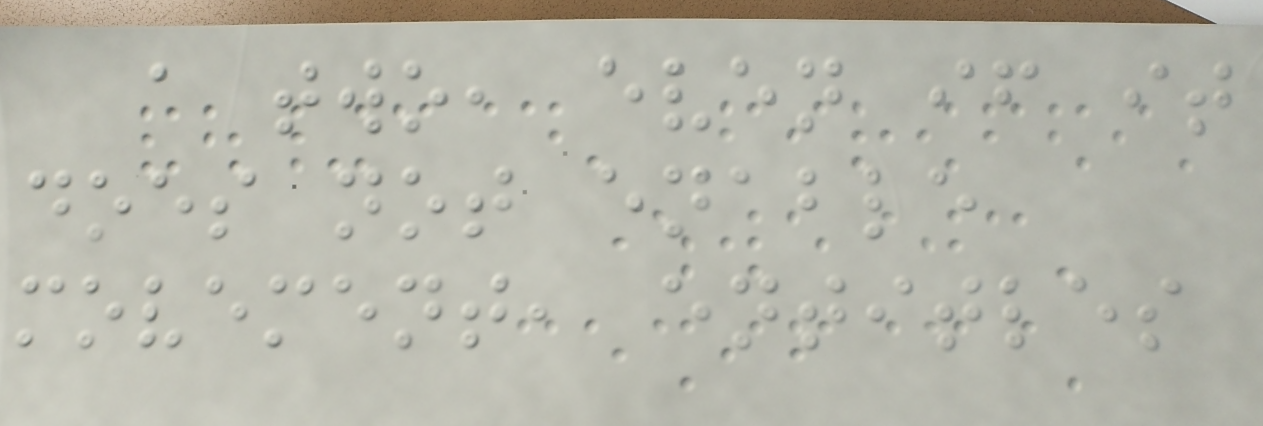a two, even if it
does not enable
movement, entitles
